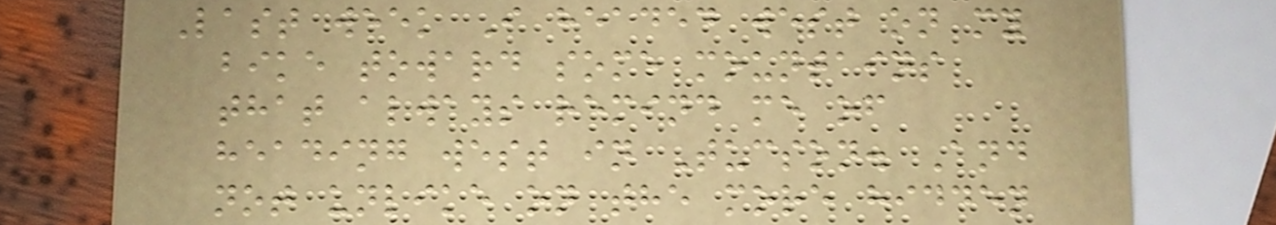Last week I headed west on my
bike toward some mountains
that always remind me of
heading west in Tucson. And
not unlike on the more hidden
